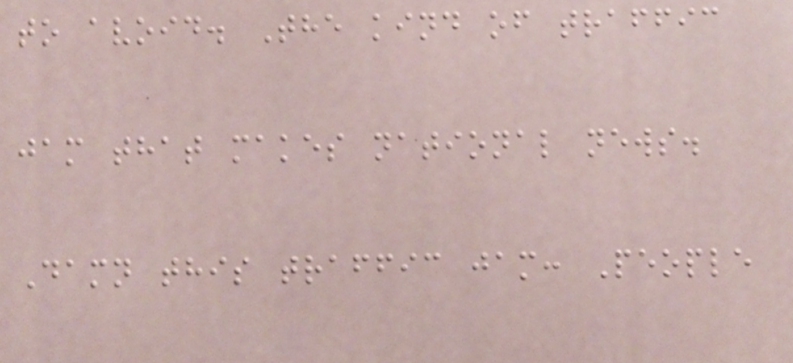to avoid. The kind of traffic
jam that makes national news.
Damn this traffic jam: People
